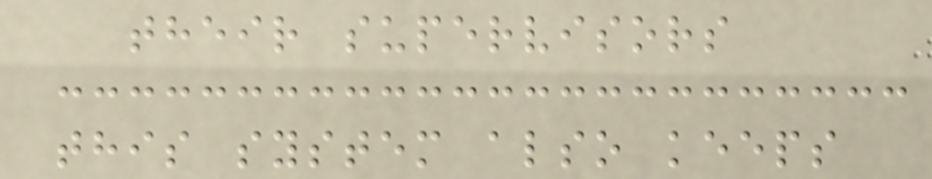their supervisors
this system also keeps
